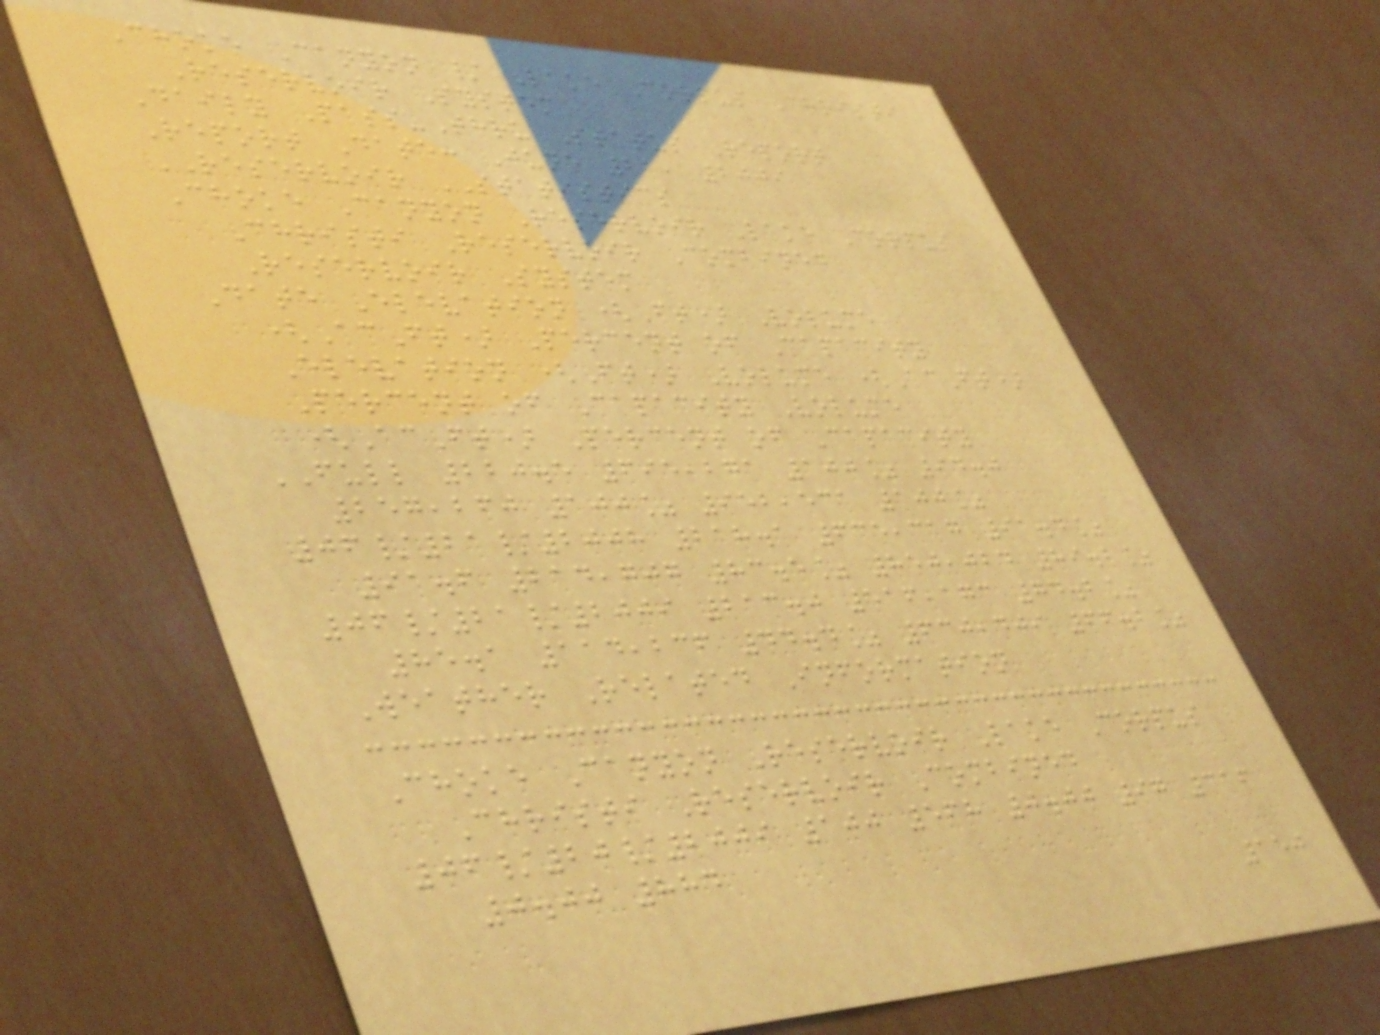Choke Canyon / Lake Corpus Christi
Reservoir System
Daily Pass-Thru Status Report
Report Date: June 21, 2009
RESERVOIR STATISTICS
Choke Canyon Reservoir Lake Corpus
Christi Reservoir Combined
Reservoir System
Date Elevation (Ft) Volume
(AcFt) Percent of Capacity
Elevation (Ft) Volume (AcFt)
Percent of Capacity Volume
(AcFt) Percent of Capacity
FULL 220.5 695,271 100% 94.0
257,260 100% 952,531 100%
06/21/2008 218.1 635,317 91.4%
91.6 214,707 83.5% 850,024 89.2%
06/21/2009 213.0 516,173 74.2%
85.1 114,236 44.4% 630,409 66.2%
Weather Related Information
Choke Canyon Reservoir Lake Corpus
Christi Reservoir Combined
06/20/2009 100 568 0.00 97 316
0.00 884
150
